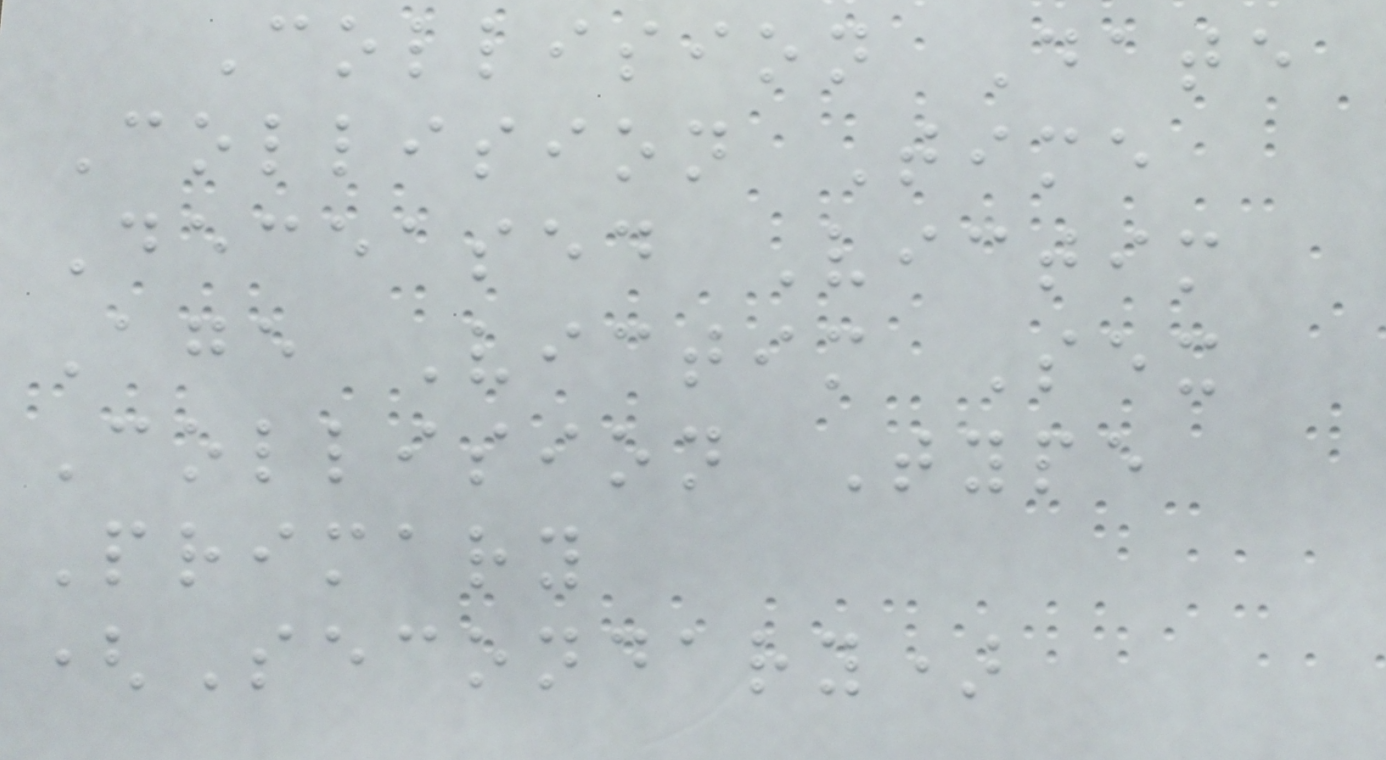Collision Date
Collision Time
Deceased Victim
Age Victim Sex
Collision Type
Primary
(Secondary)
